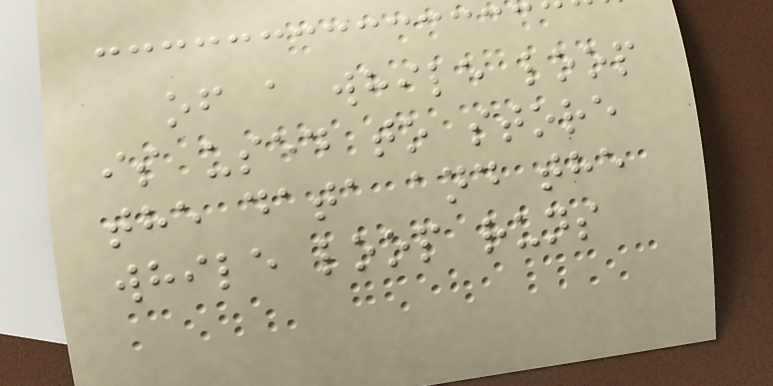of a while loop
is used to store
the data and the
while loop runs
